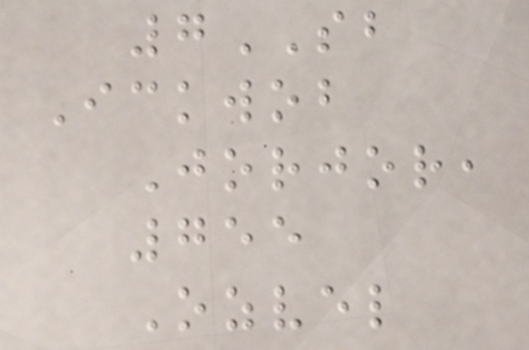7SB
Ickwob
Jorjor,
755
Ozvel
